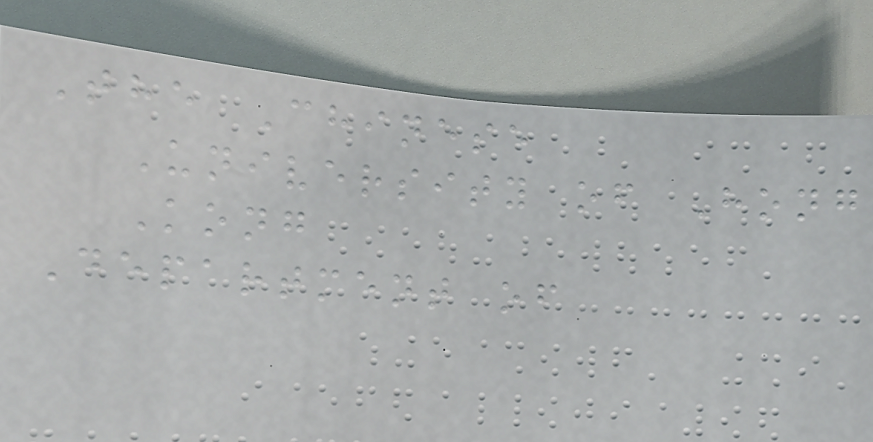The Chinese
University of Hong
Kong
Department of
